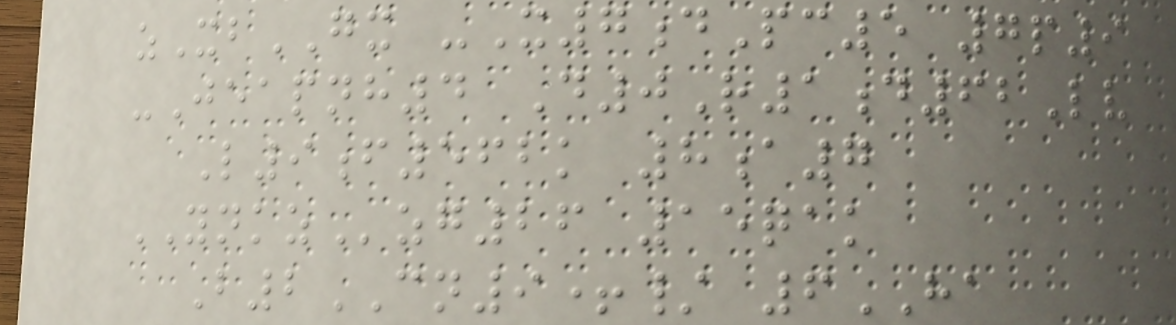zXbGX -X7dPc5 7p9
-Jeapnh4 D0R1d62Lv
L9f562k 8a7
YNKZzg26 15qak
B2CN9+/ 6HA
